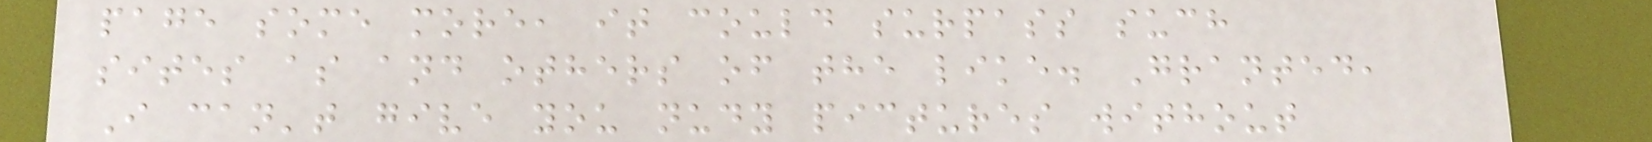page some more, it could surpass such
sites as and others of the like. Granted,
I can't give you nudy pictures without
